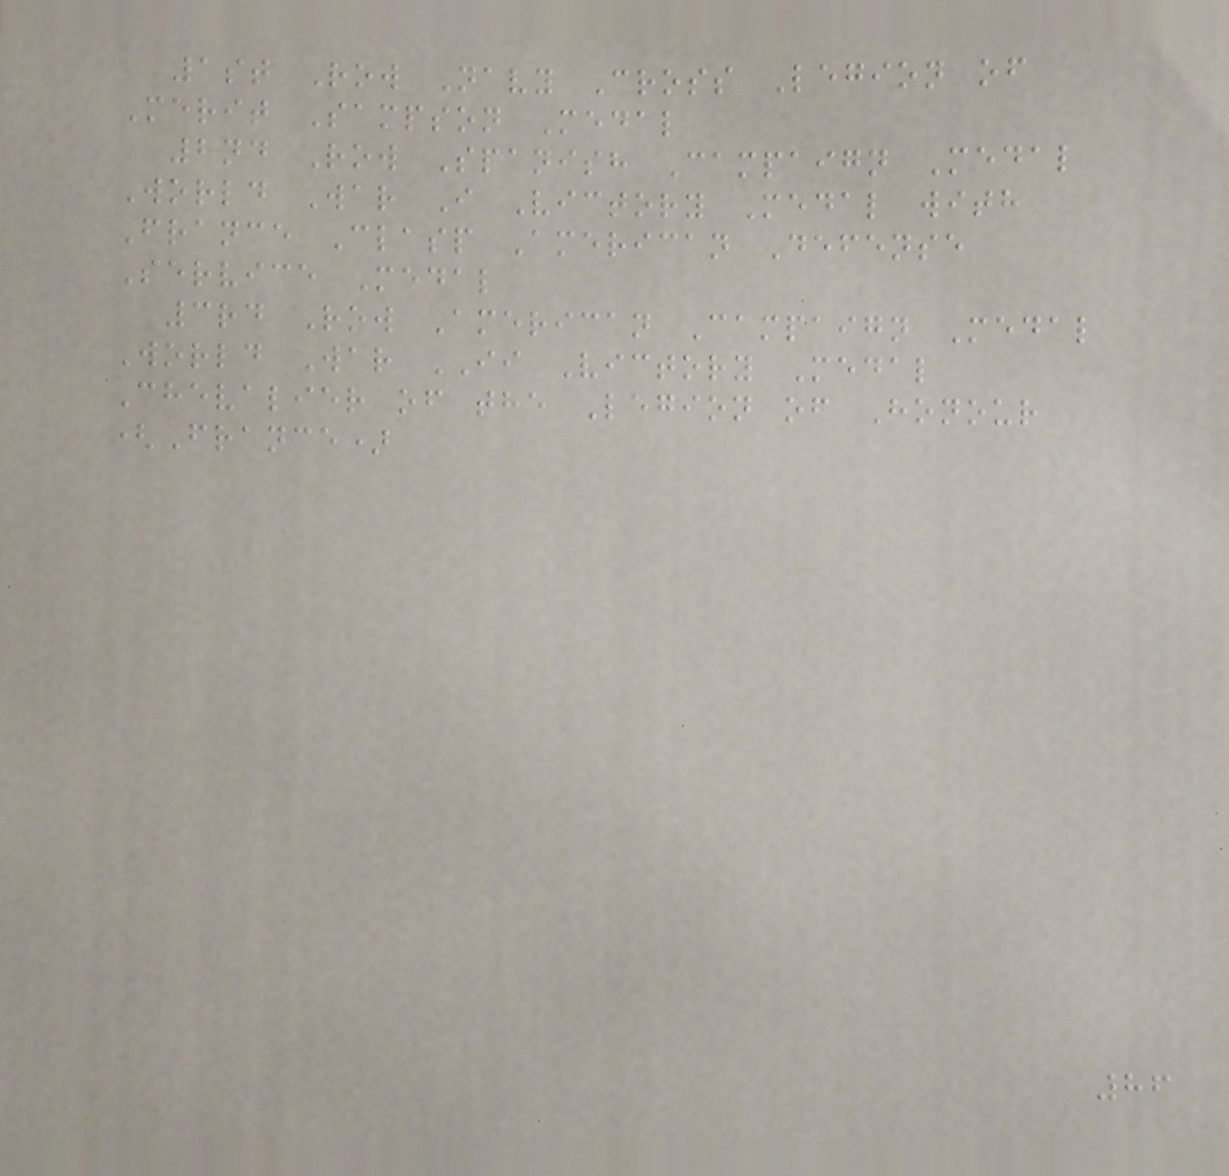1st Row Navy Cross Legion of
Merit Sampson Medal
2nd Row Spanish Campaign Medal
World War I Victory Medal with
France Clasp American Defense
Service Medal
3rd Row American Campaign Medal
World War II Victory Medal
Chevalier of the Legion of Honour
(France)
86
